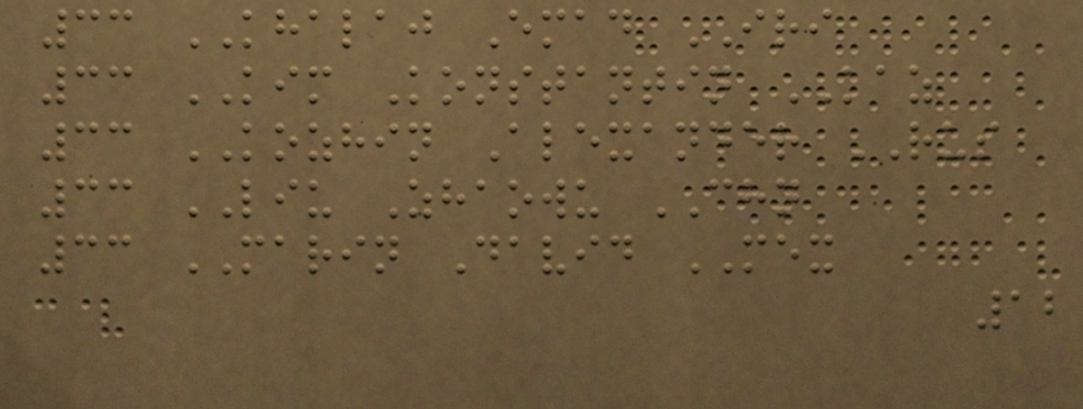33 KHALAJ Emad IRI
33 KIM Konstantin KAZ
33 KOZHIN Alexander RUS
33 LIU Zhaowu CHN
33 MARIN David MEX
12
